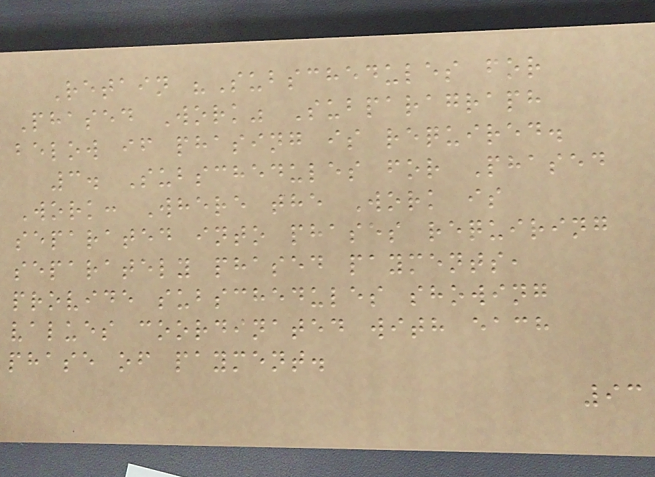Retain "Subschedules for
Phased Work" Subparagraph
below if phasing is required.
3. Subschedules for Phased
Work: Where the Work is
separated into phases requiring
separately phased payments,
provide subschedules showing
values coordinated with each
phase of payment.
93
